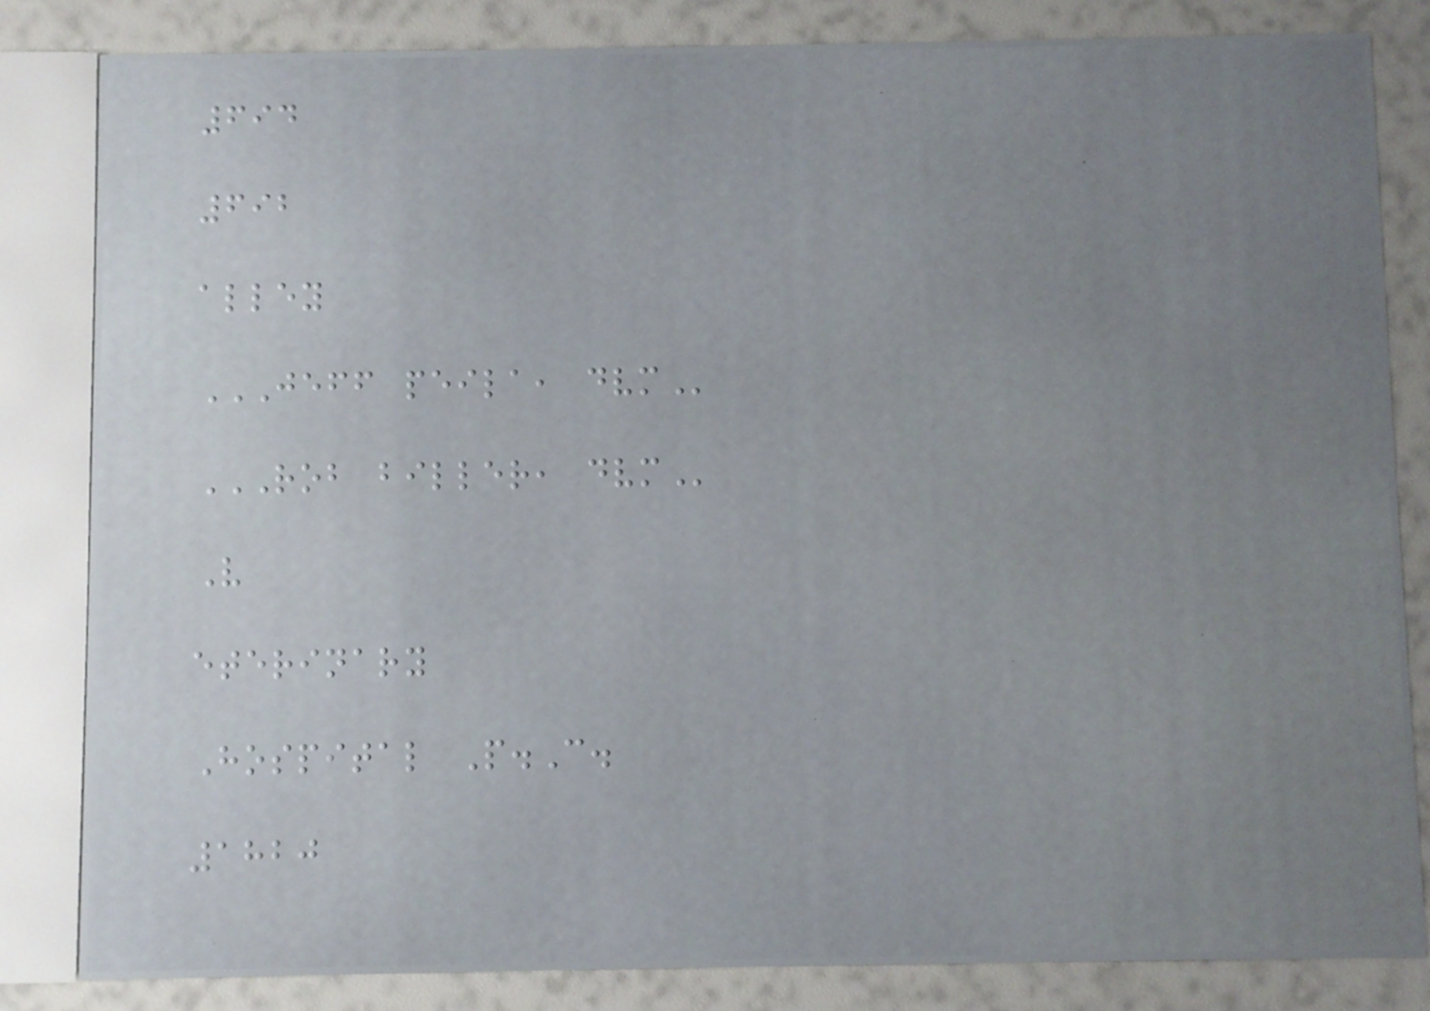694
692
alley
JEFF PEILA, DVM
ROB BILLER, DVM
V
eterinary
Hospital P.C.
1820
